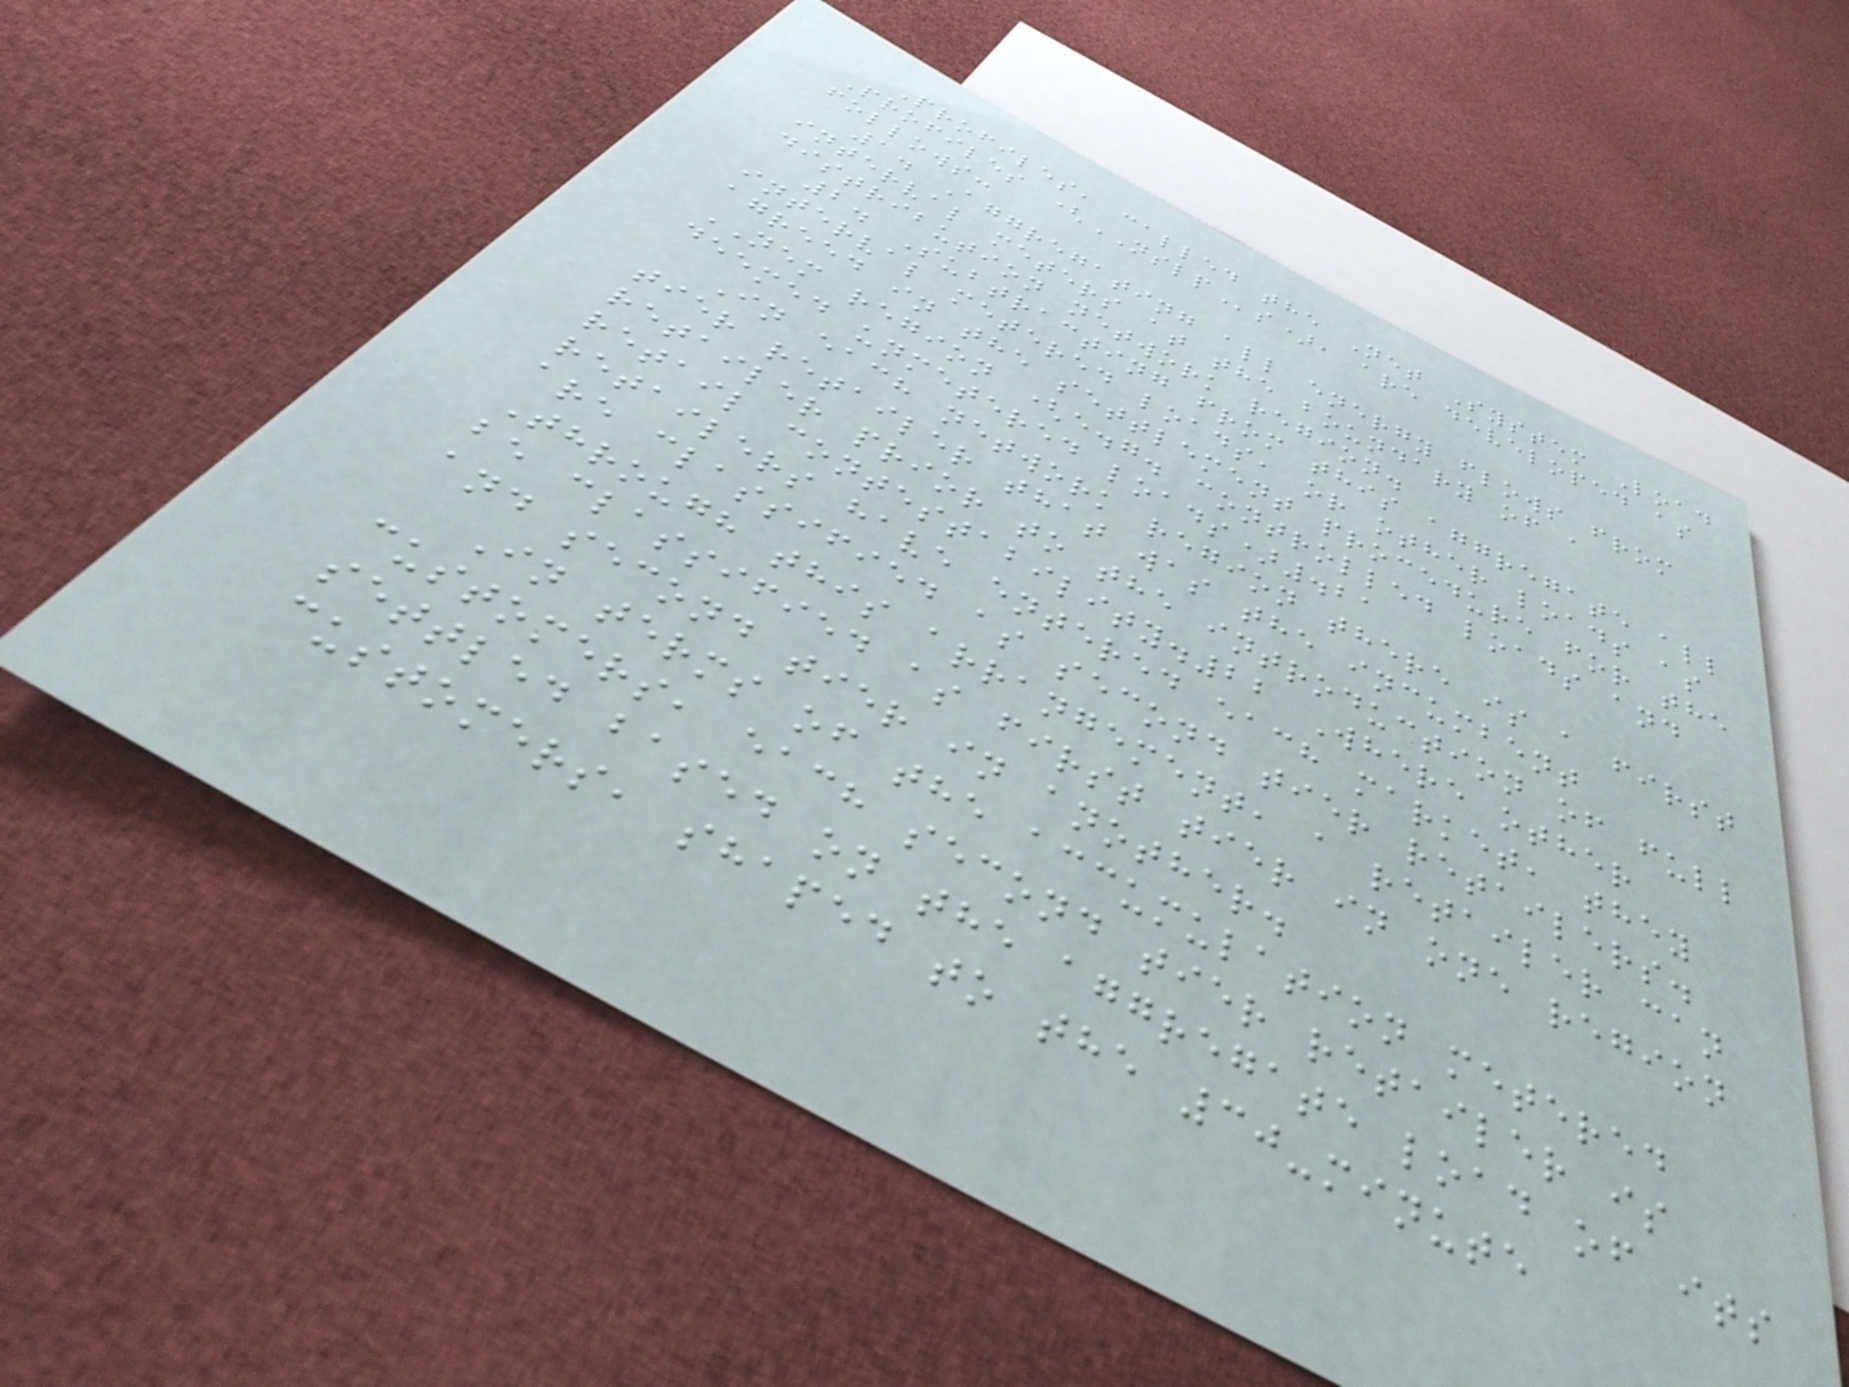Profiles, called the Net System Load
Profiles (NSLPs), are developed as
follows:
1. Aggregating all energy flows from
interval meters at the boundary of a
distribution network region.
2. Subtracting from this aggregate all
interval metered loads, or other loads as
agreed in the settlement procedure for the
NEM region (e.g. controlled loads and
deemed unmetered loads).21
In each network region there is a first
tier retailer that was the incumbent
retailer prior to the introduction of full
retail contestability.22 Where other
retailers have entered each market, they
are classified as second tier retailers.
Through this arrangement, a retailer can
be classified as first tier in one region
and second tier in another.
In terms of the accumulation metered
customers, each second tier retailer is
settled based on the aggregate load of its
customers, shaped to the 30-minute
